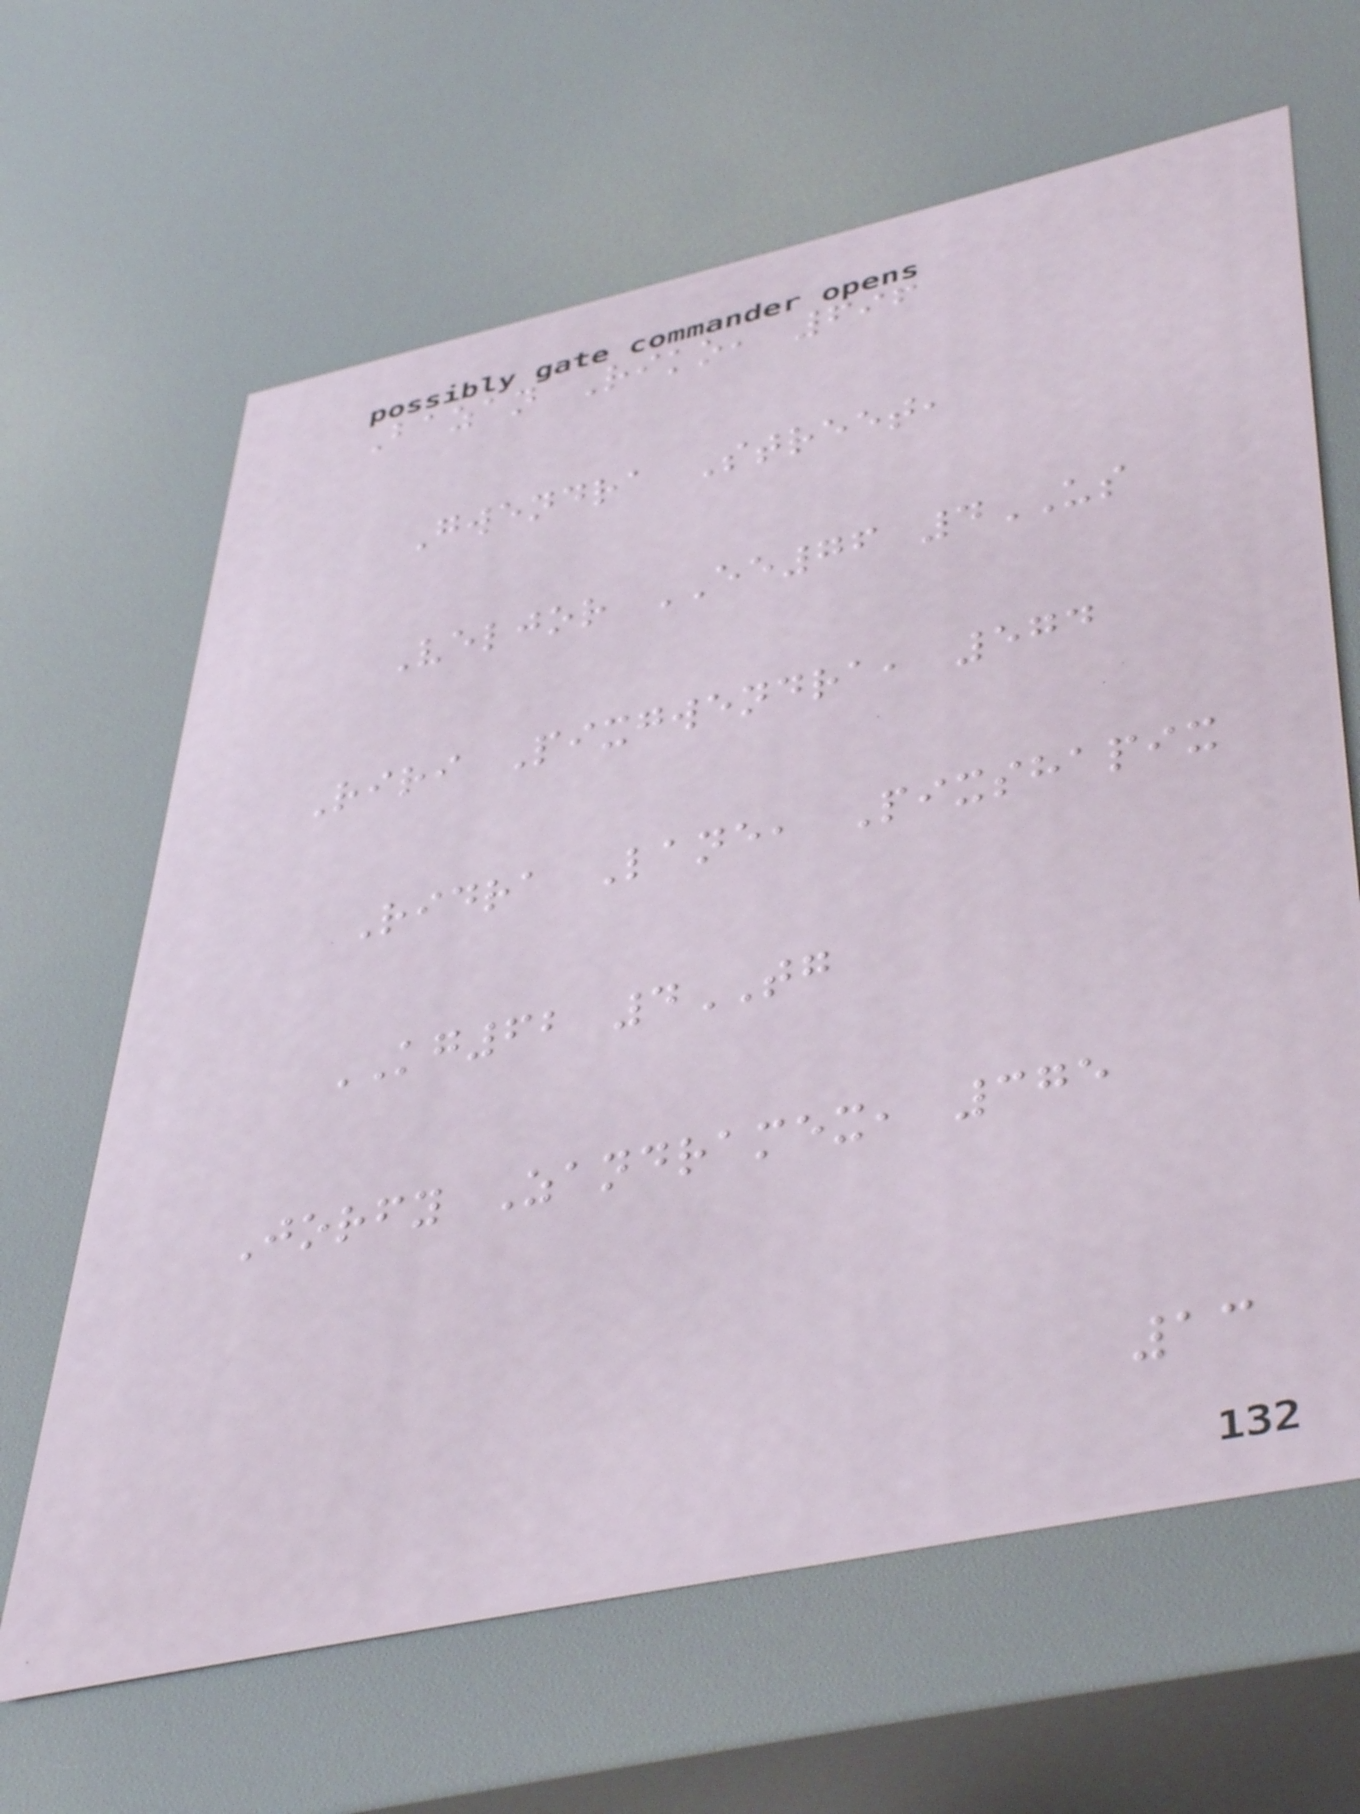Bazan Riko, 696
Gwendra Street,
Veljor EE76 4US
Riri Pixgwendra, 574
Ridra Lane, Pixshapix
KG62 4TG
Jorfy Zandramex, 375
13
